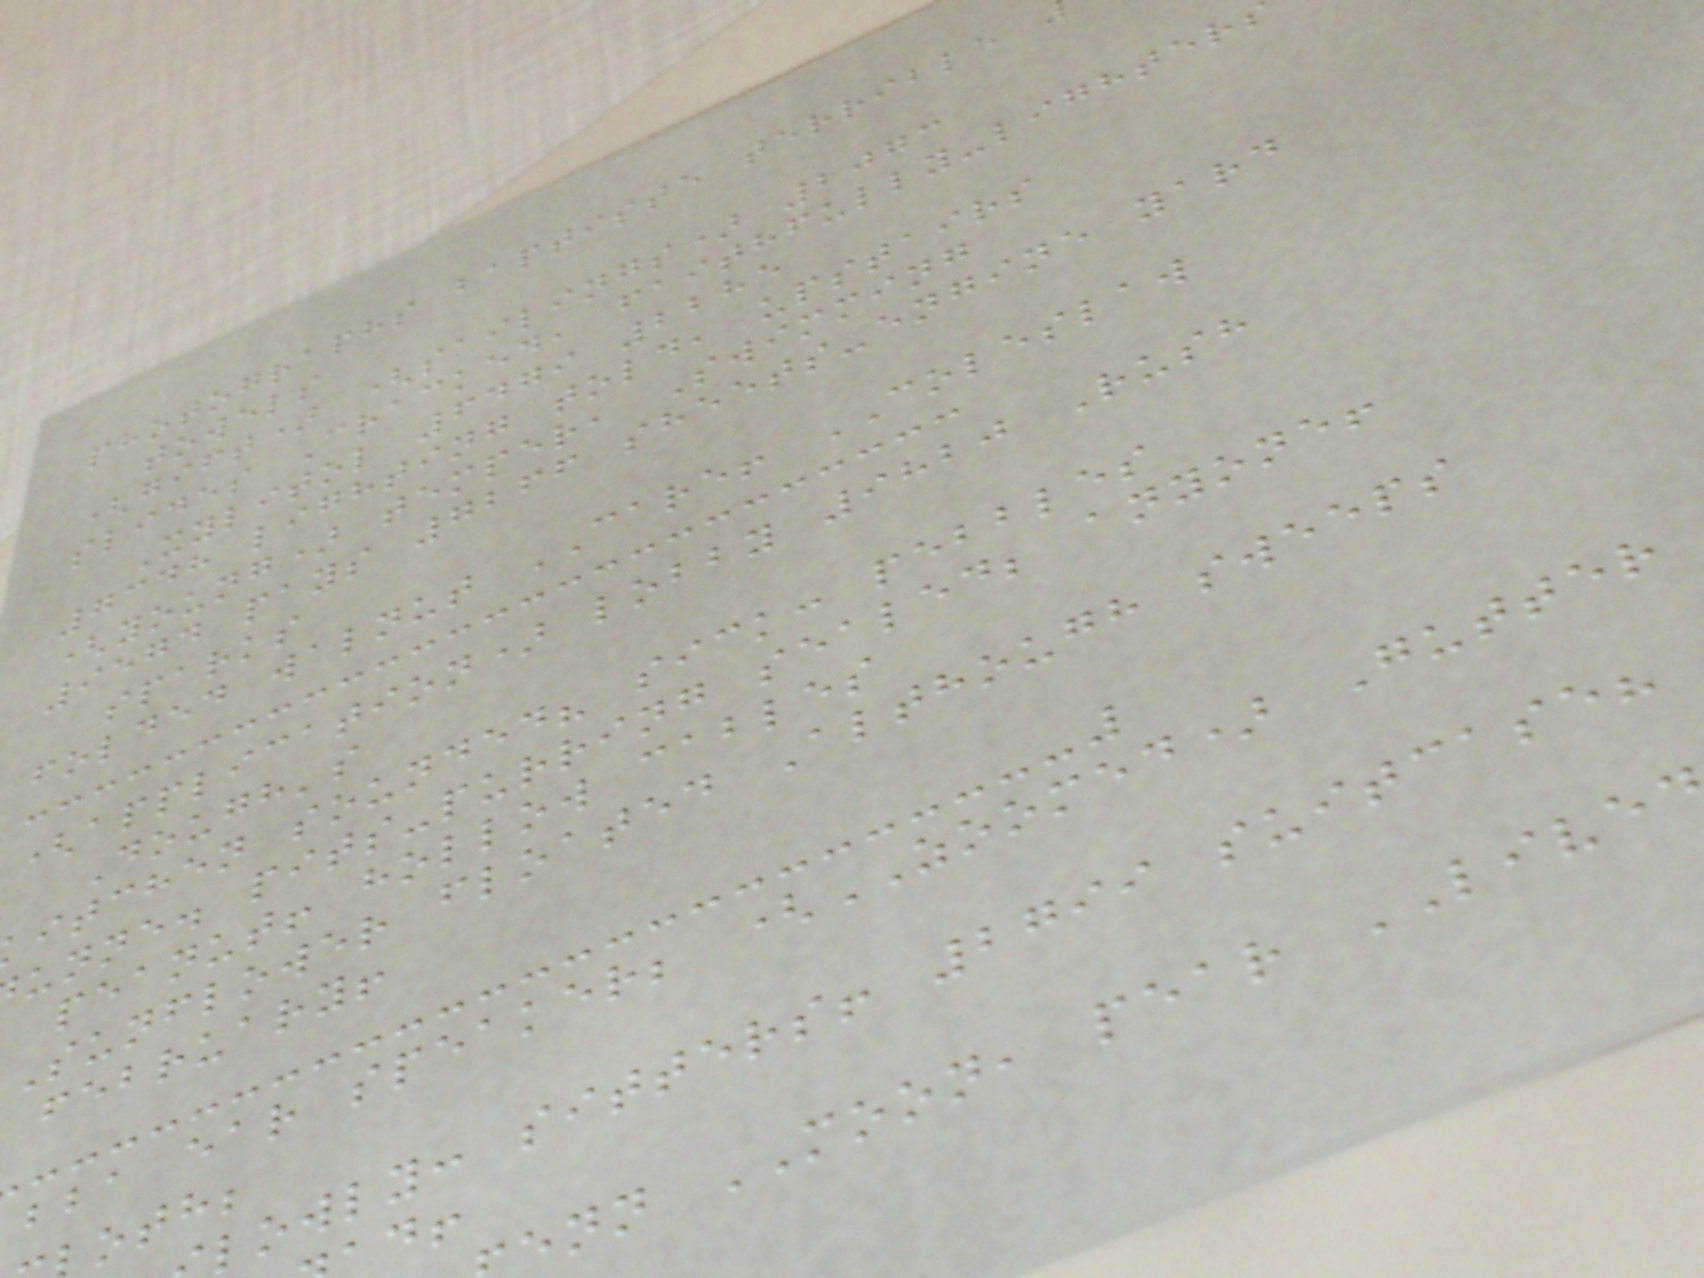photographs baptiste terrible
towels
(gift) (sailings) 2073
slides Cracked, faithfully-lighter
Xylitol 6479 2285
7348 lighting told, upstairs
(young) temper, Swimming
9574 pays 7266 sheets-engine yard
sparks
folded walnut CARE! COLESLAW
(application) lobby 9820 Rush
Dough's
itchen sounded? sick: pebbles
unne. pits-purring sealed; anyone!
peanut! hollow cables
sunflower floated Although sweeps
february!
bba ear speaker; (ZOOMED) Gutter
oth;
lowly: sitters! 2799 suitcase?
enn MOON, pear LIVE
